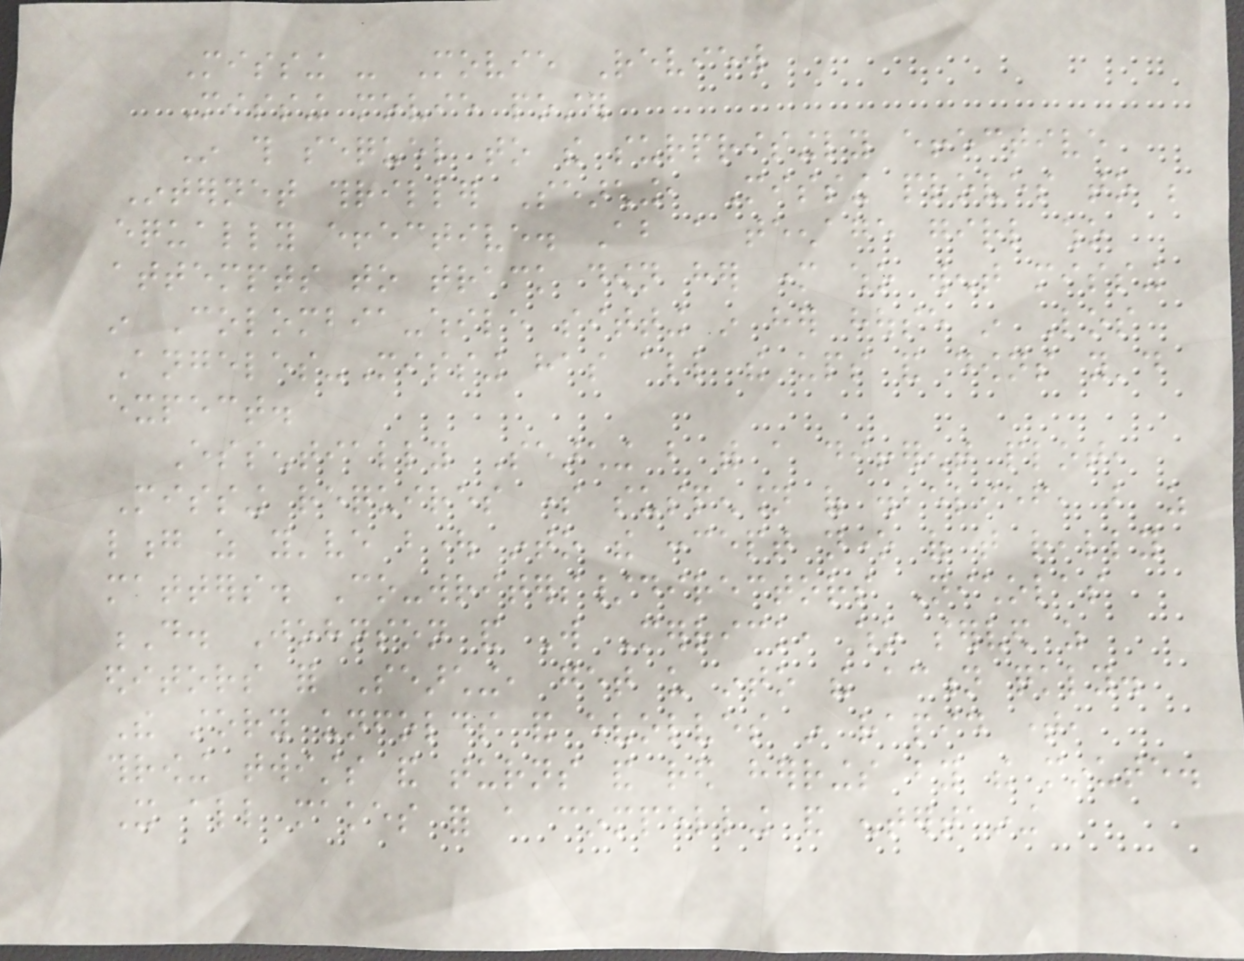Missing - Movie Review
Missing movie poster
In this sequel to the surprisingly effective
Internet thriller Searching, Missing proves to be
equally effective. About a teenage girl who
attempts to track down her mother who went missing
in Colombia-while sitting in her house in Los
Angeles-Missing has all the ups and downs you'd
expect.
Essentially Searching but with a different plot,
Missing requires some suspension of disbelief, but as
long as you've bought into the concept none of that really
matters. Co-writers/directors Nicholas
D. Johnson and Will Merrick, who served as
editors for Searching, get us into the action quickly.
The story unfolds and evolves in rapid time,
throwing twists and turns and red herrings by the minute.
It all makes for a compelling and entertaining
